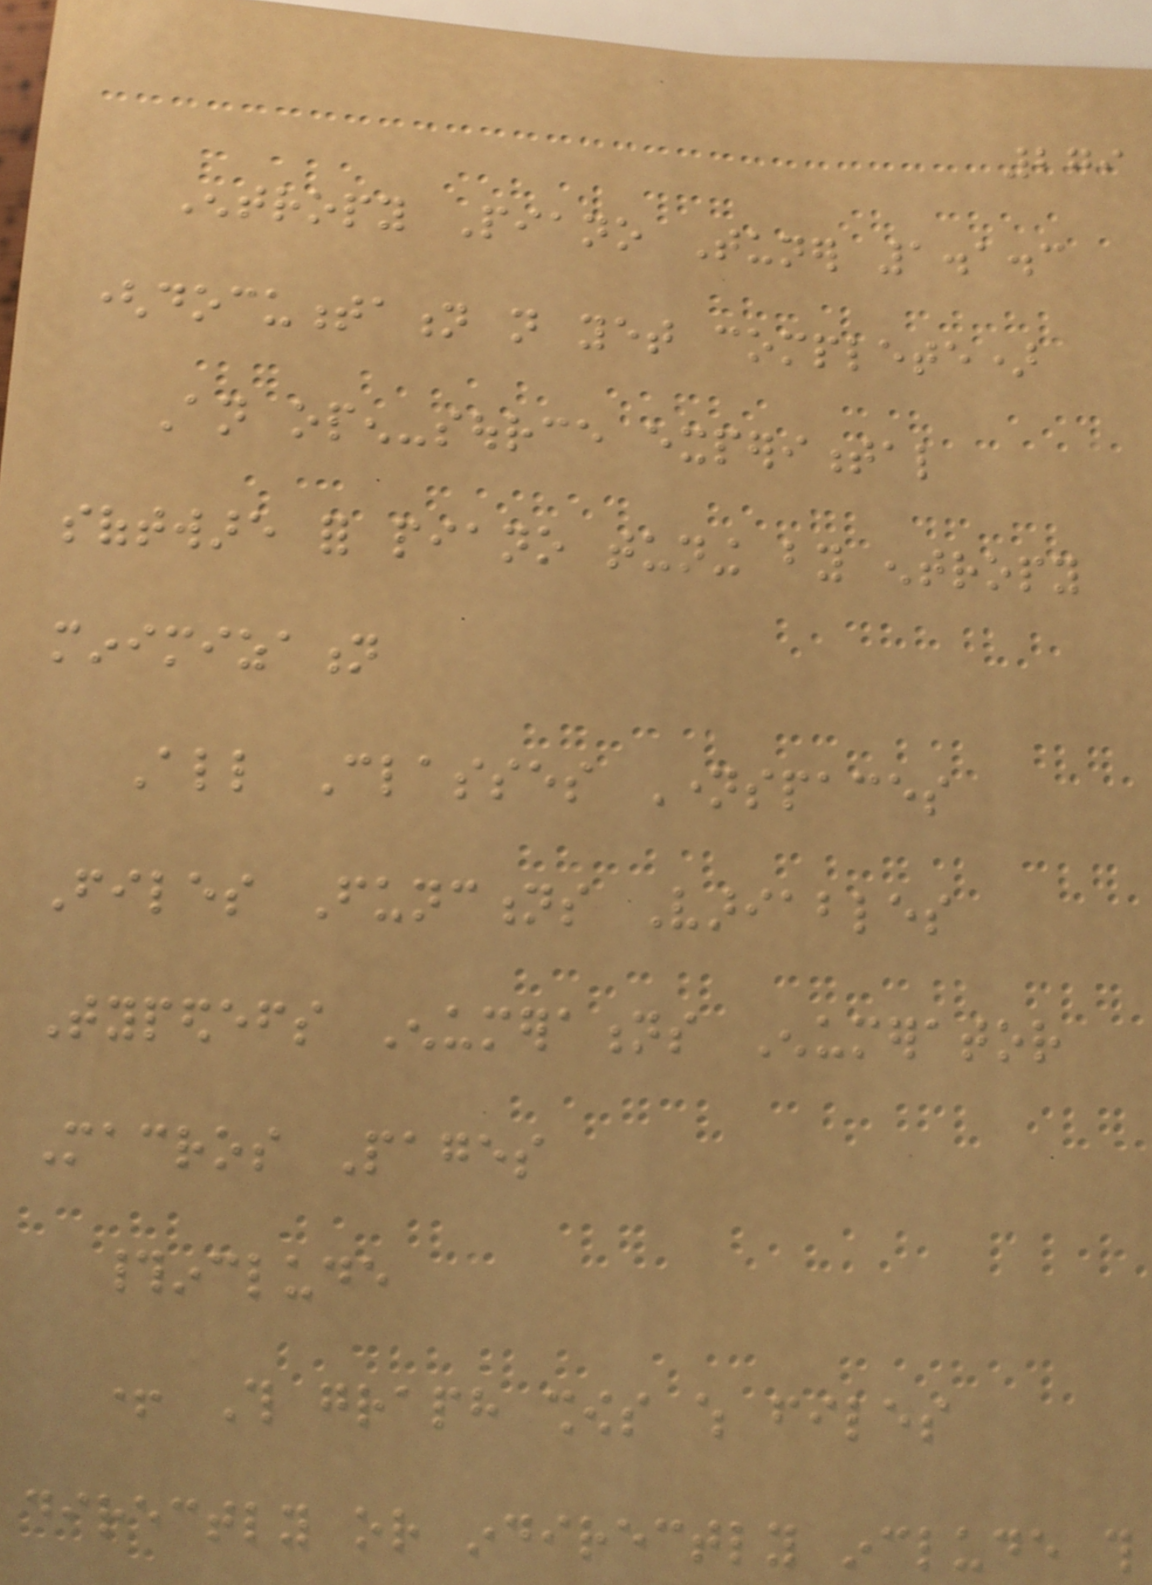279
Entropy Piano Tuner 1.1.3
(documentation not yet complete)
An open-source experimental
software for piano tuning by entropy
minimization
All Classes Namespaces
Files Functions Variables
Typedefs Enumerations Enumerator
Macros Pages
#include
+ This graph shows which files
directly or indirectly include this
